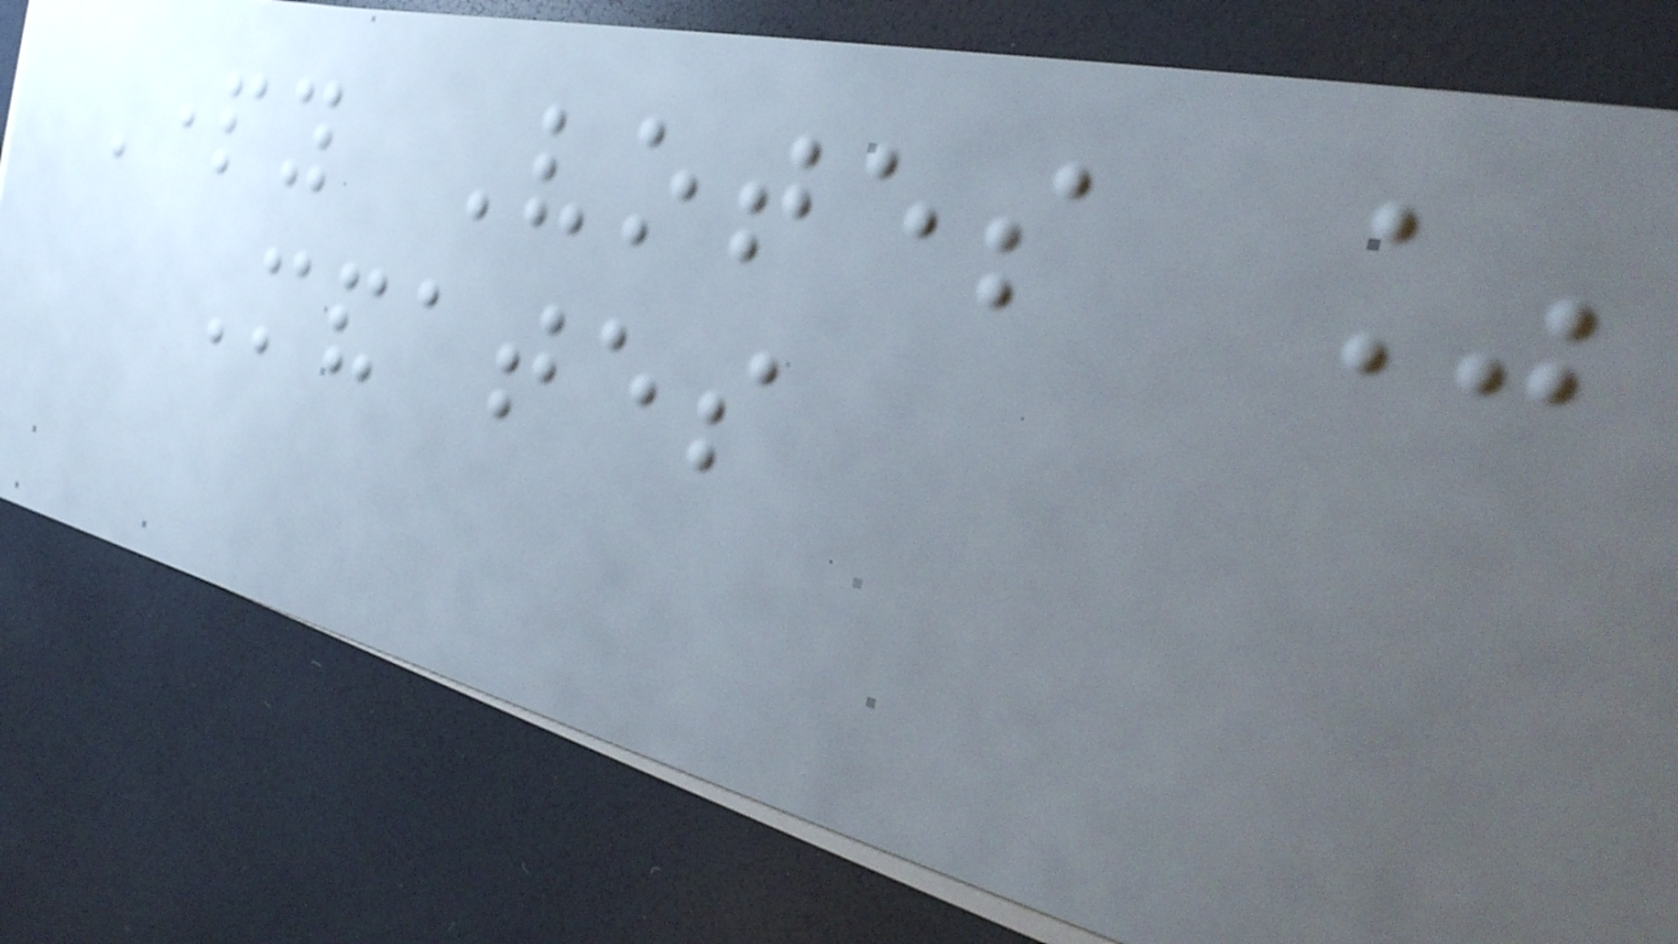Party Votes %
Mandates
